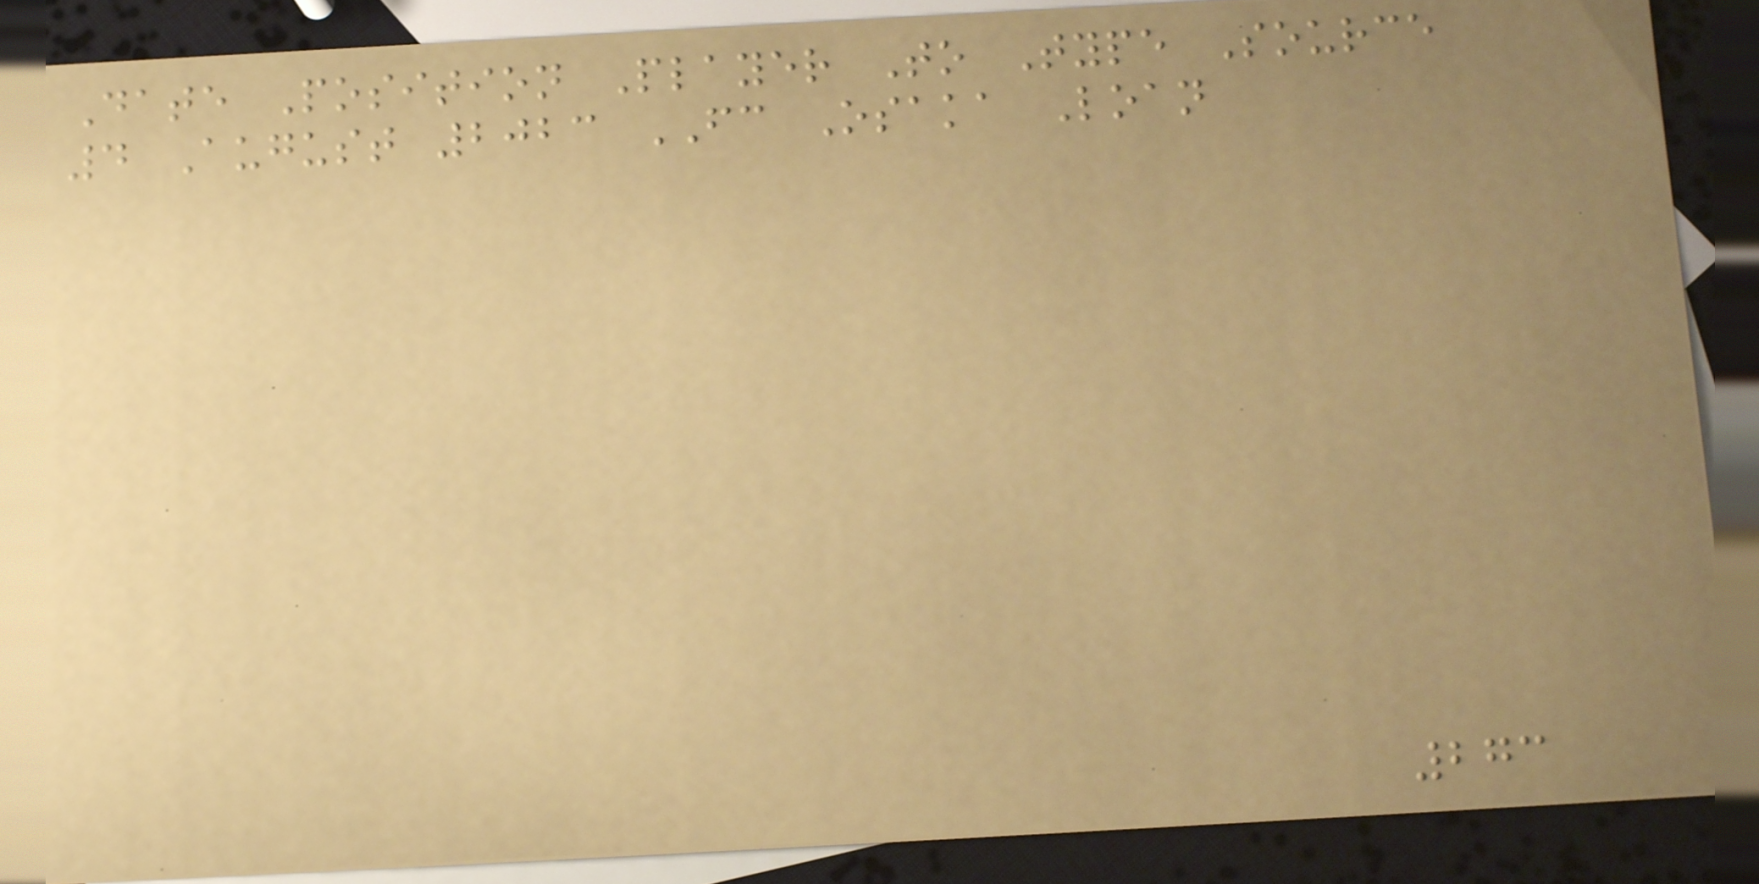Date Position Player To Type Source
4 August 2023 FC Osaka Loan
273
